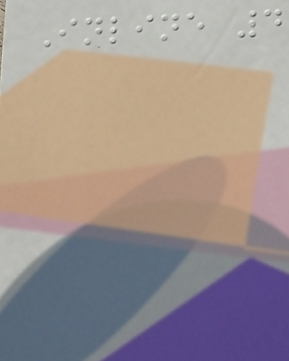Inline 4
